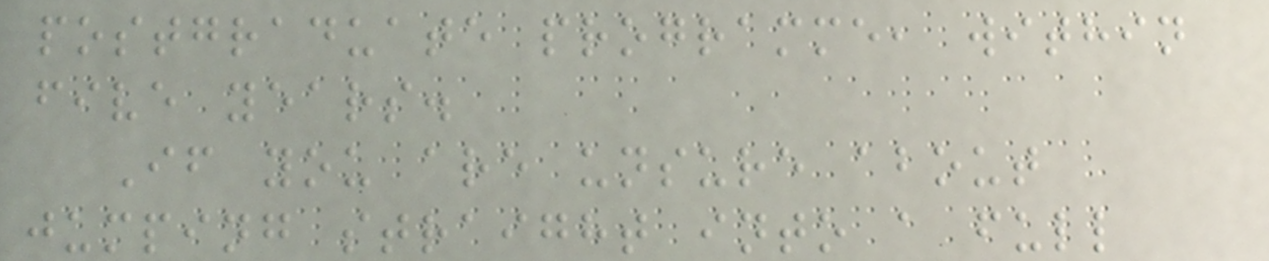postgraduate programme, within
five years.
If you are unsure about
jumping straight into a full
